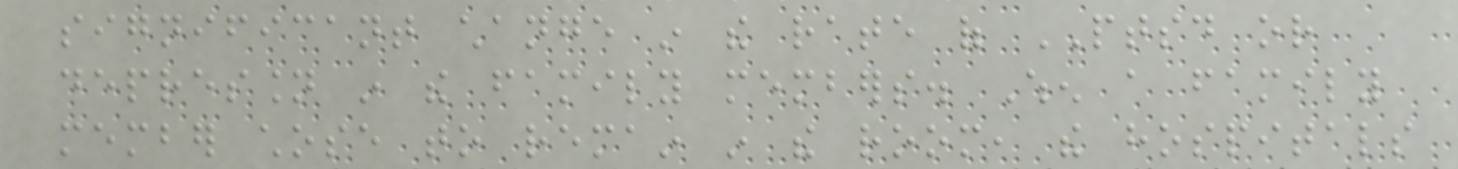significant change in the rate of PTSD or
depression in the family members. When a family
member chose to remain in the room, the hospitals
